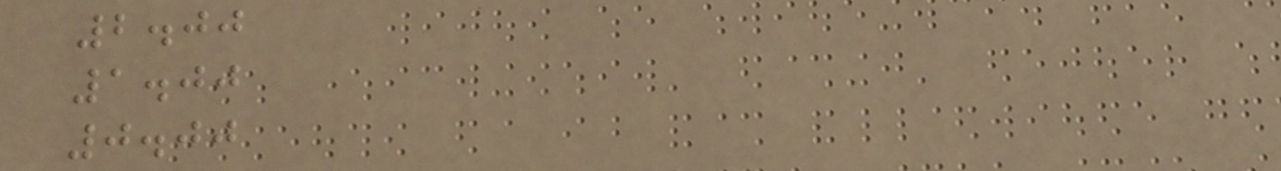2.00
1.00
0.00
